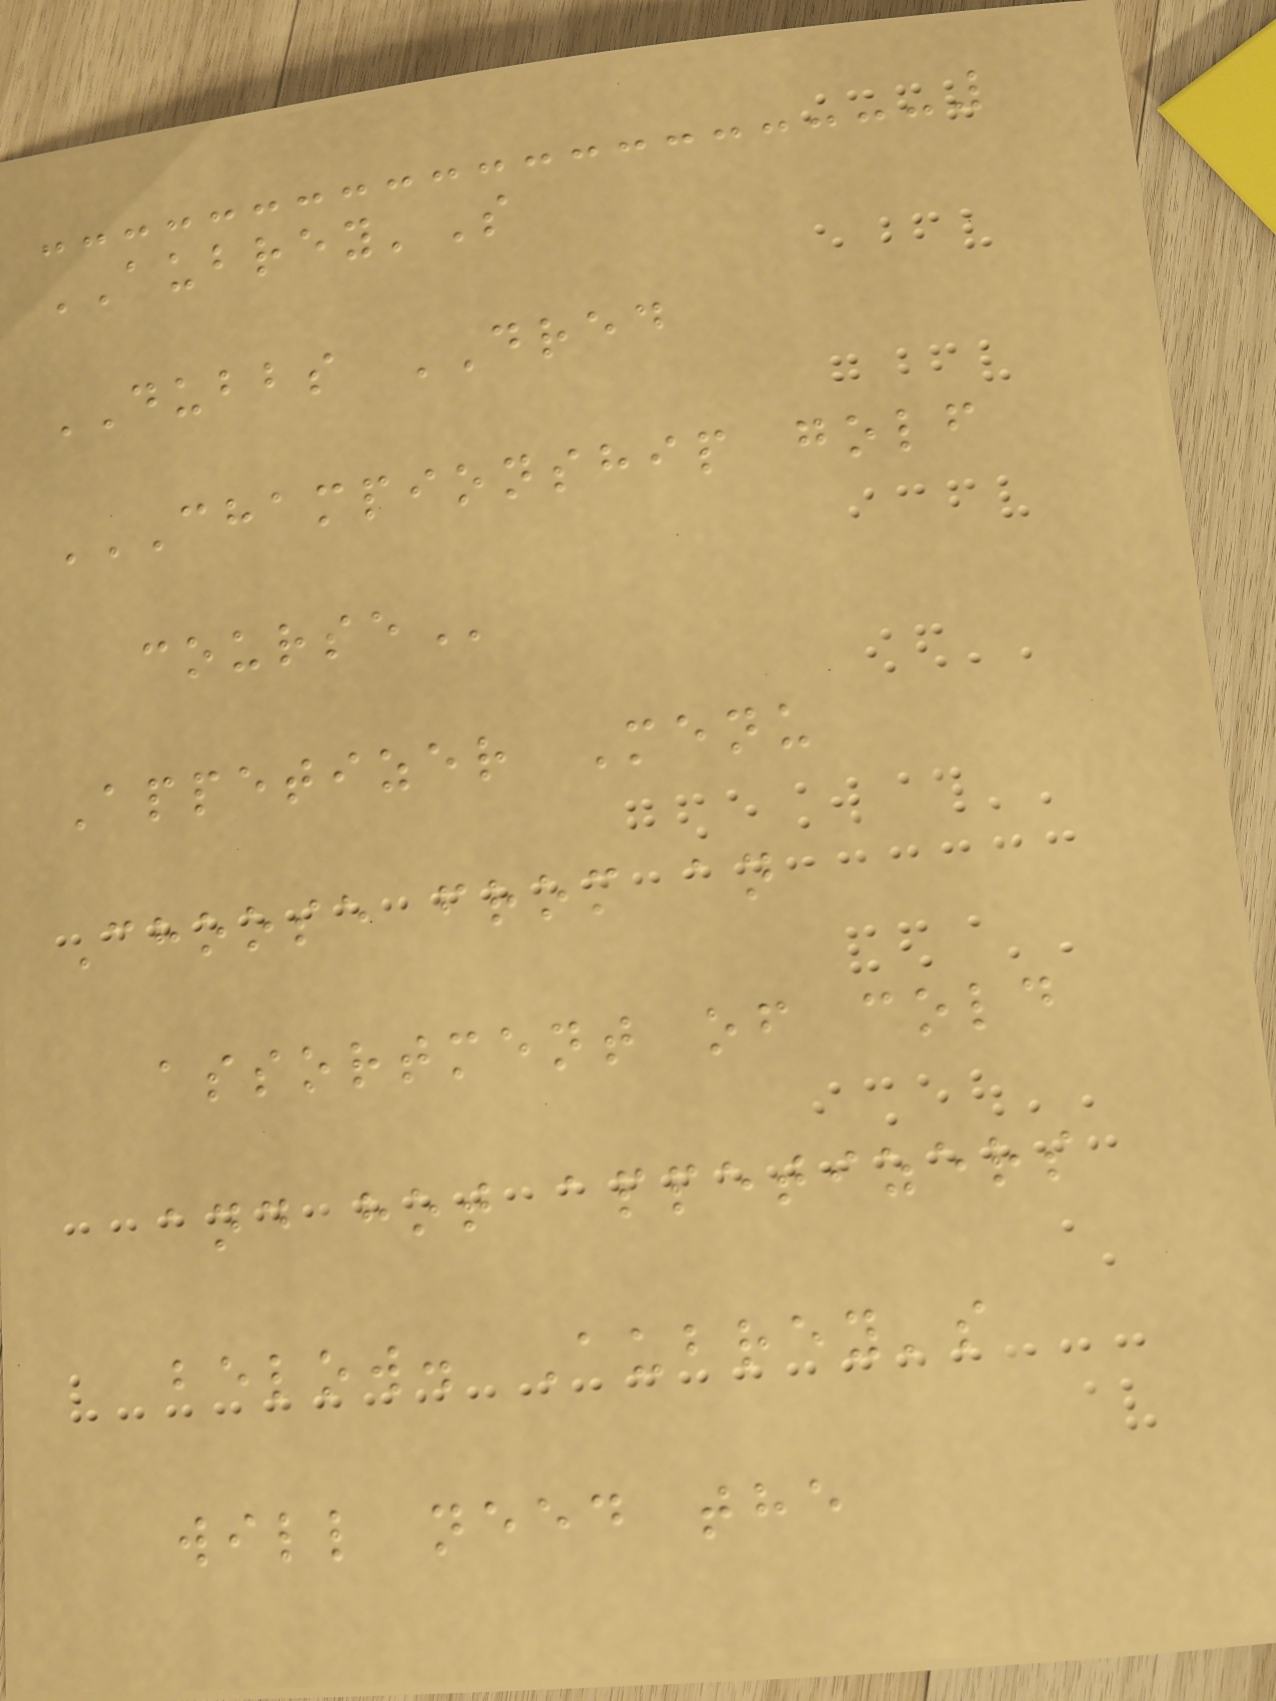AUBREY'S
DUBBS DRED
CHAMPIONSHIP GOLF
COURSE
Appetizer Menu
Choose from an
assortment of cold
and hot appetizers
below. Aubrey's
will need the
